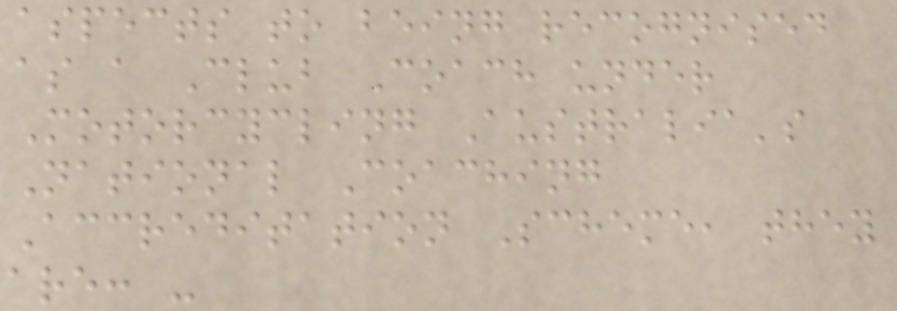aspects to being recognised
as a Club Coach under
Motorcycling Australia's
National Coaching
Accreditation Scheme, they
are: -
